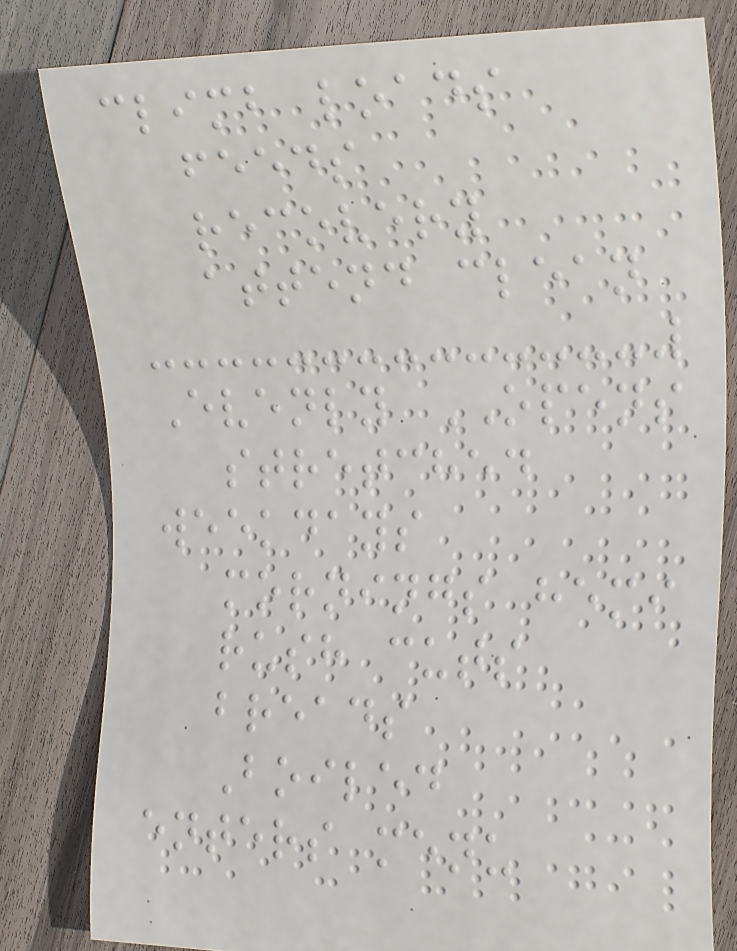climb loads
feeds
recovery
attend clean
Evenly OPENS
stretched
weekdays
mornings hemi
rush cuts
breads
Boiled
enters menu
